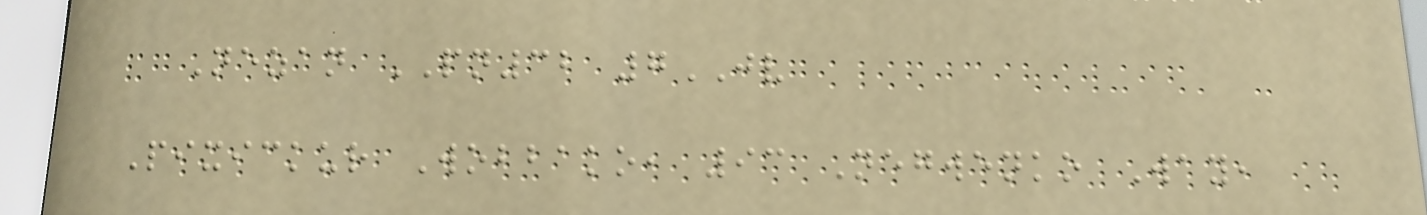Nezan PN32 7JV
Pixickur Wobbako, 93 Negwenko Way,
